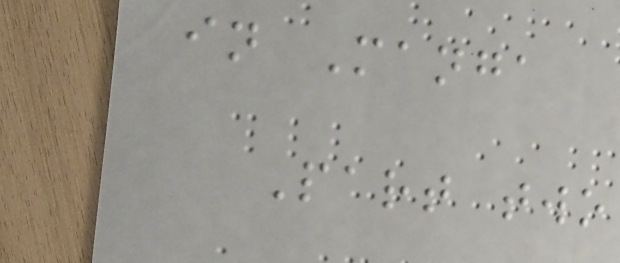in Manga
Part two
